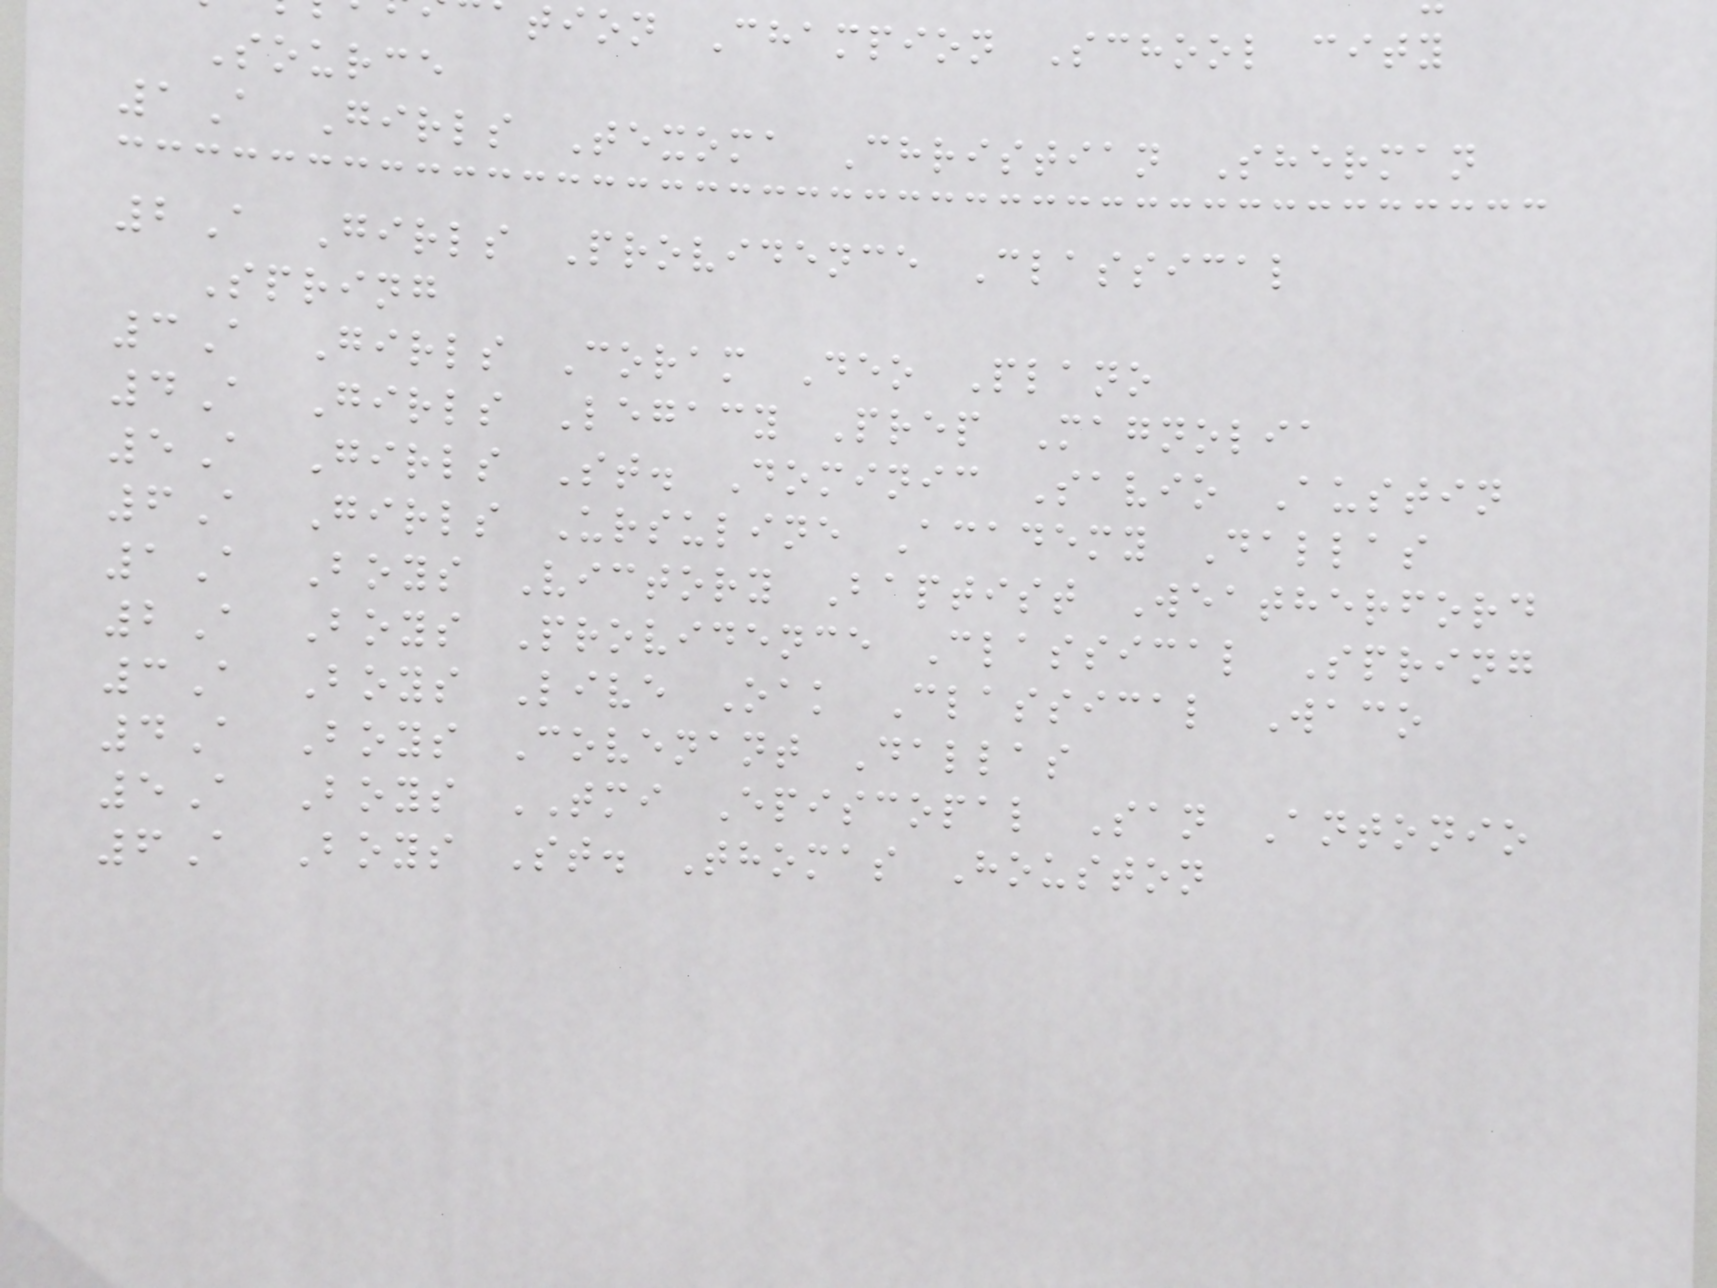tion Champion School city
Source
1A Girls Texoma Christian Sherman
2A Girls Providence Classical
Spring
3A Girls Coram Deo Plano
4A Girls Legacy Prep Magnolia
5A Girls St. Dominic Savio Austin
6A Girls Ursuline Academy Dallas
1A Boys Victory Baptist Weatherford
2A Boys Providence Classical Spring
3A Boys Live Oak Classical Waco
4A Boys Covenant Dallas
5A Boys TMI Episcopal San Antonio
6A Boys St. Thomas Houston
